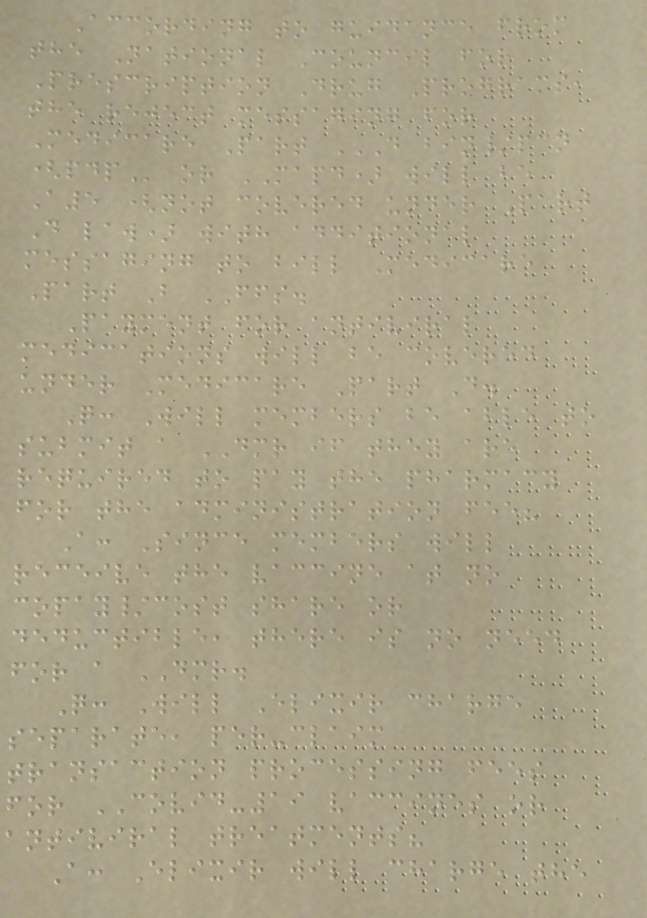According to guidance from
the National Council for
Prescription Drug Programs,
the reject messaging for
Medicare Part D BIN/PCN
(PDP or MAPD) will be
A5 (not covered under Part
D law) with additional
messaging to bill Medicare
Part B FFS.
Payment for antiviral
medications will be covered
under Medicare Part D.
Q: Will members be able to
submit a DMR if they are
required to pay the pharmacy
for the administration fee?
A: Since members will
receive the vaccine at no
copay/cost share or
deductible, there is no need
for a DMR.
Q: Will Elixir charge
separate, per-claim
transaction processing fees
for COVID-19 vaccines or
antiviral treatments?
A: Elixir will charge the
